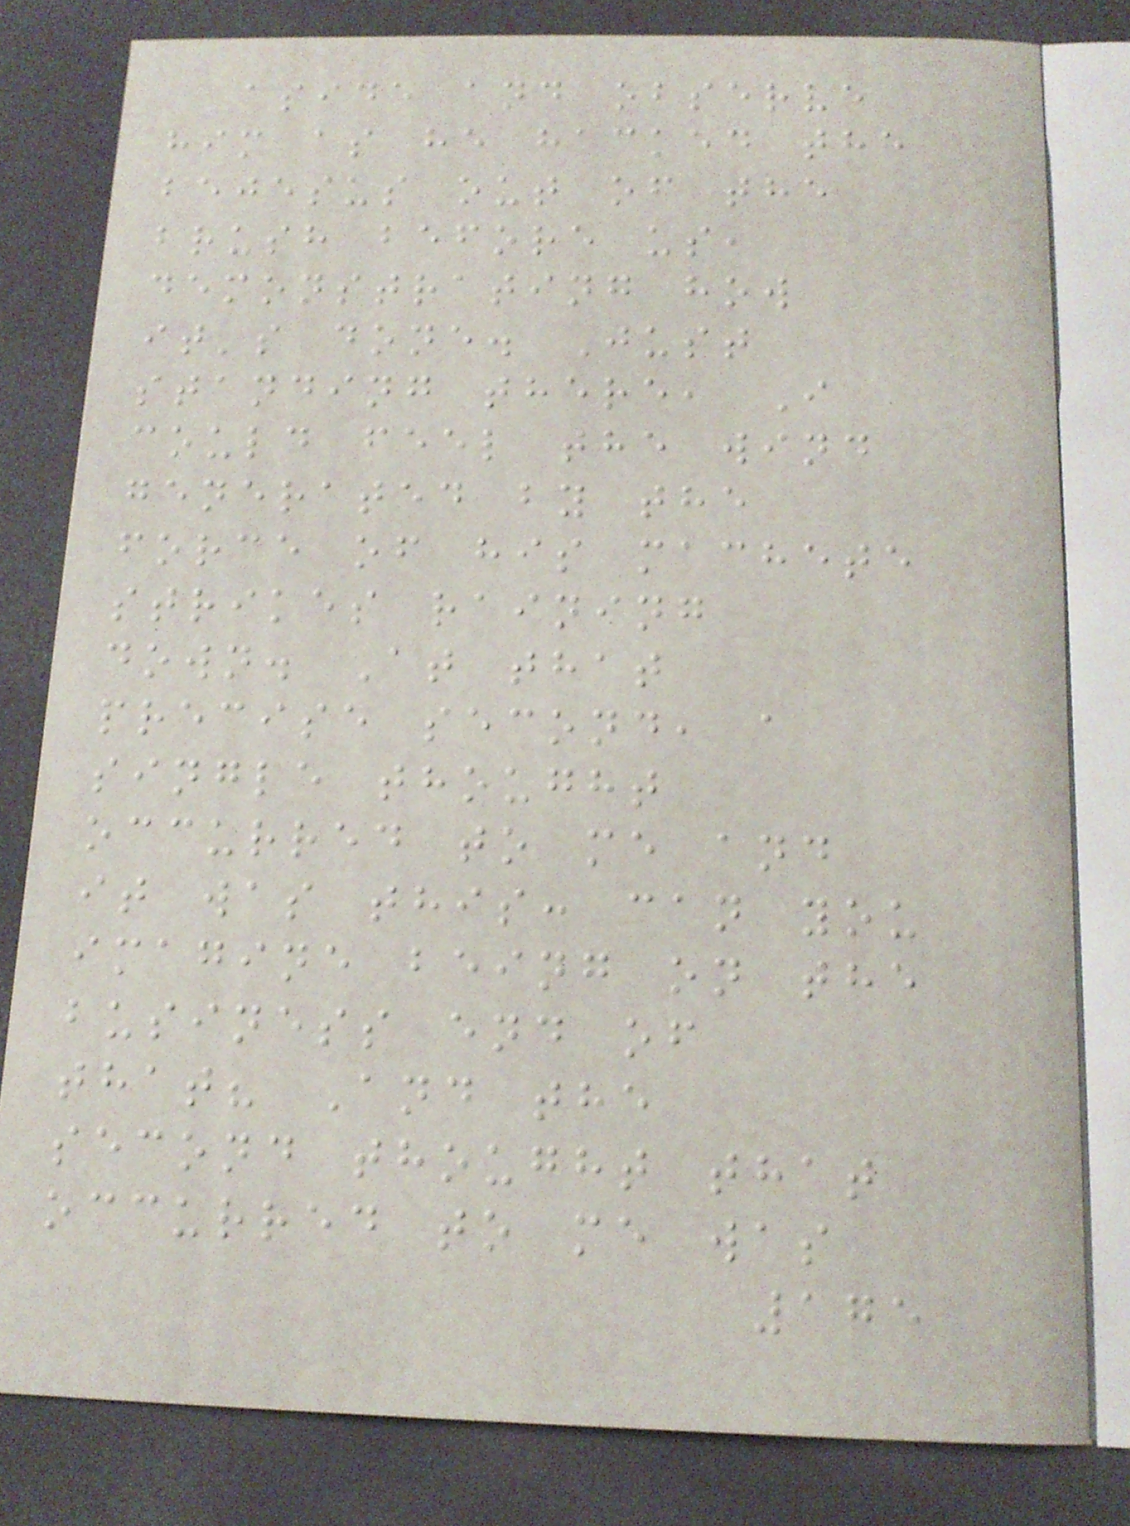aside and observe
him as he hacked the
bejesus out of the
brush before us,
demonstrating how
it's done. Just
standing there, I
could feel the wind
generated by the
force of his machete
strikes raining
down. At that
precise second, a
single thought
occurred to me and
it was this: can you
imagine being on the
business end of
that? And the
second thought that
occurred to me was
175
